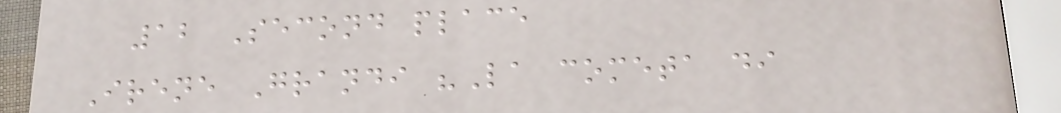12 Second place
Irene Grandi "La cometa di
